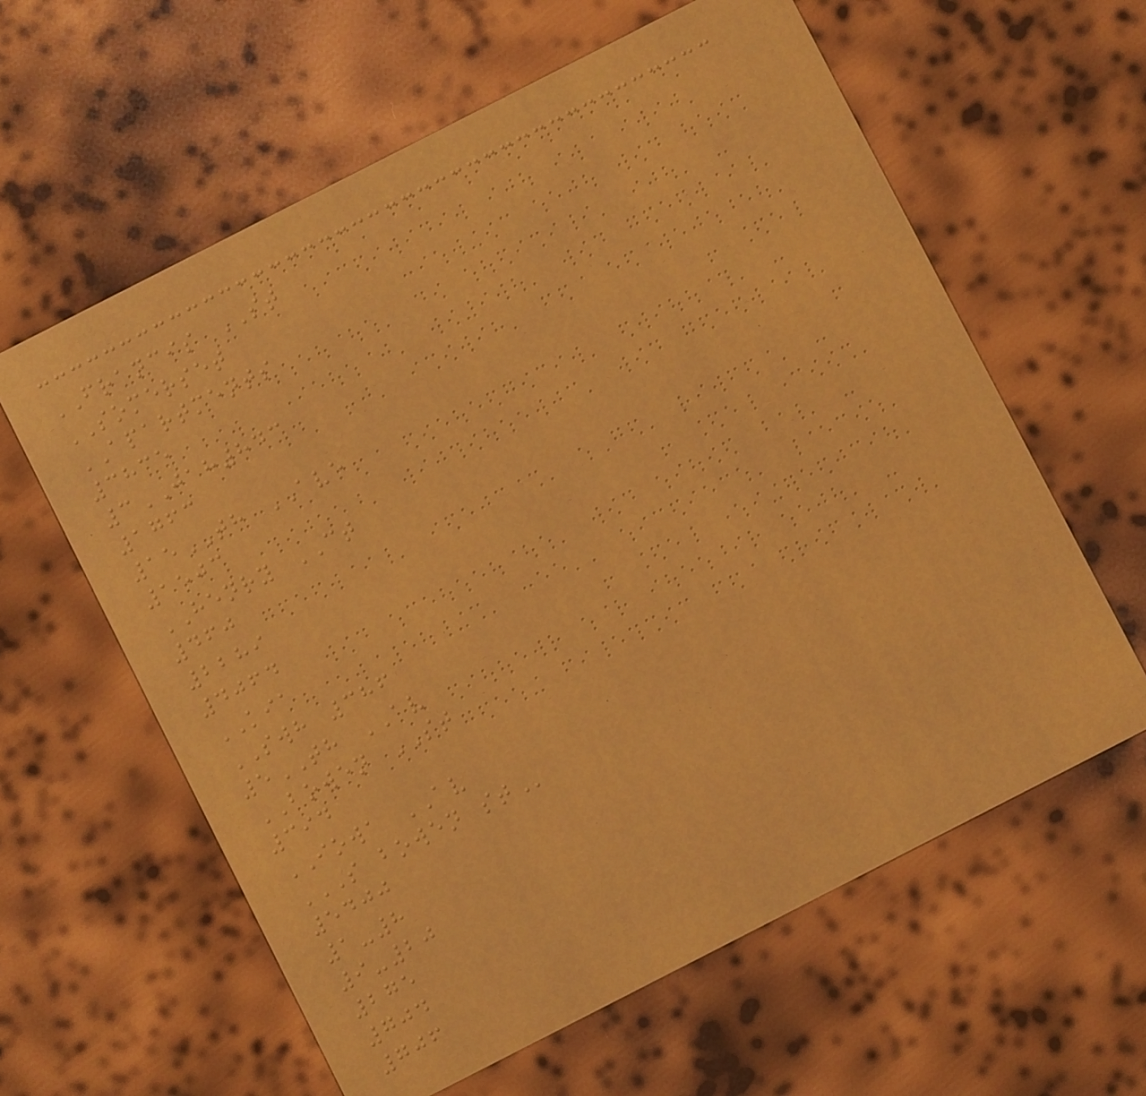FRANCIS ST
SOMERSET
APARTMENTS
3835
3JAH843
1763
15TH AVE
1503
HENRY CT
460
2289
4064
KIA
SWH 386
5TH AV
BOWEN ST
394
IOWA AV
S BOWEN ST
5400
1-8
9-20
275
704
706
